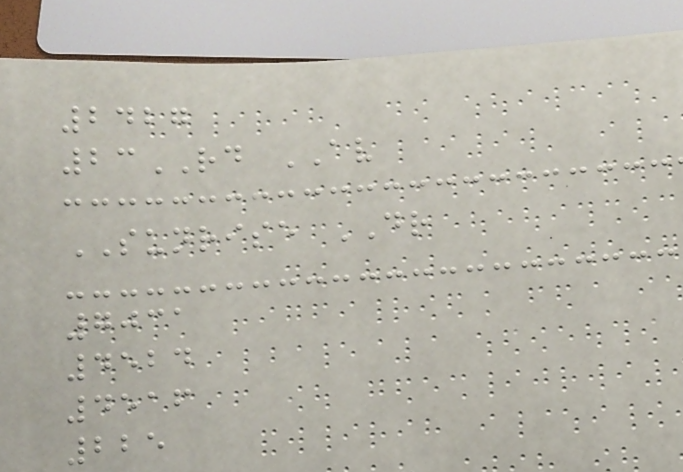2427
23RD AV
SUNRISE DR
7031
4524
4516
225
